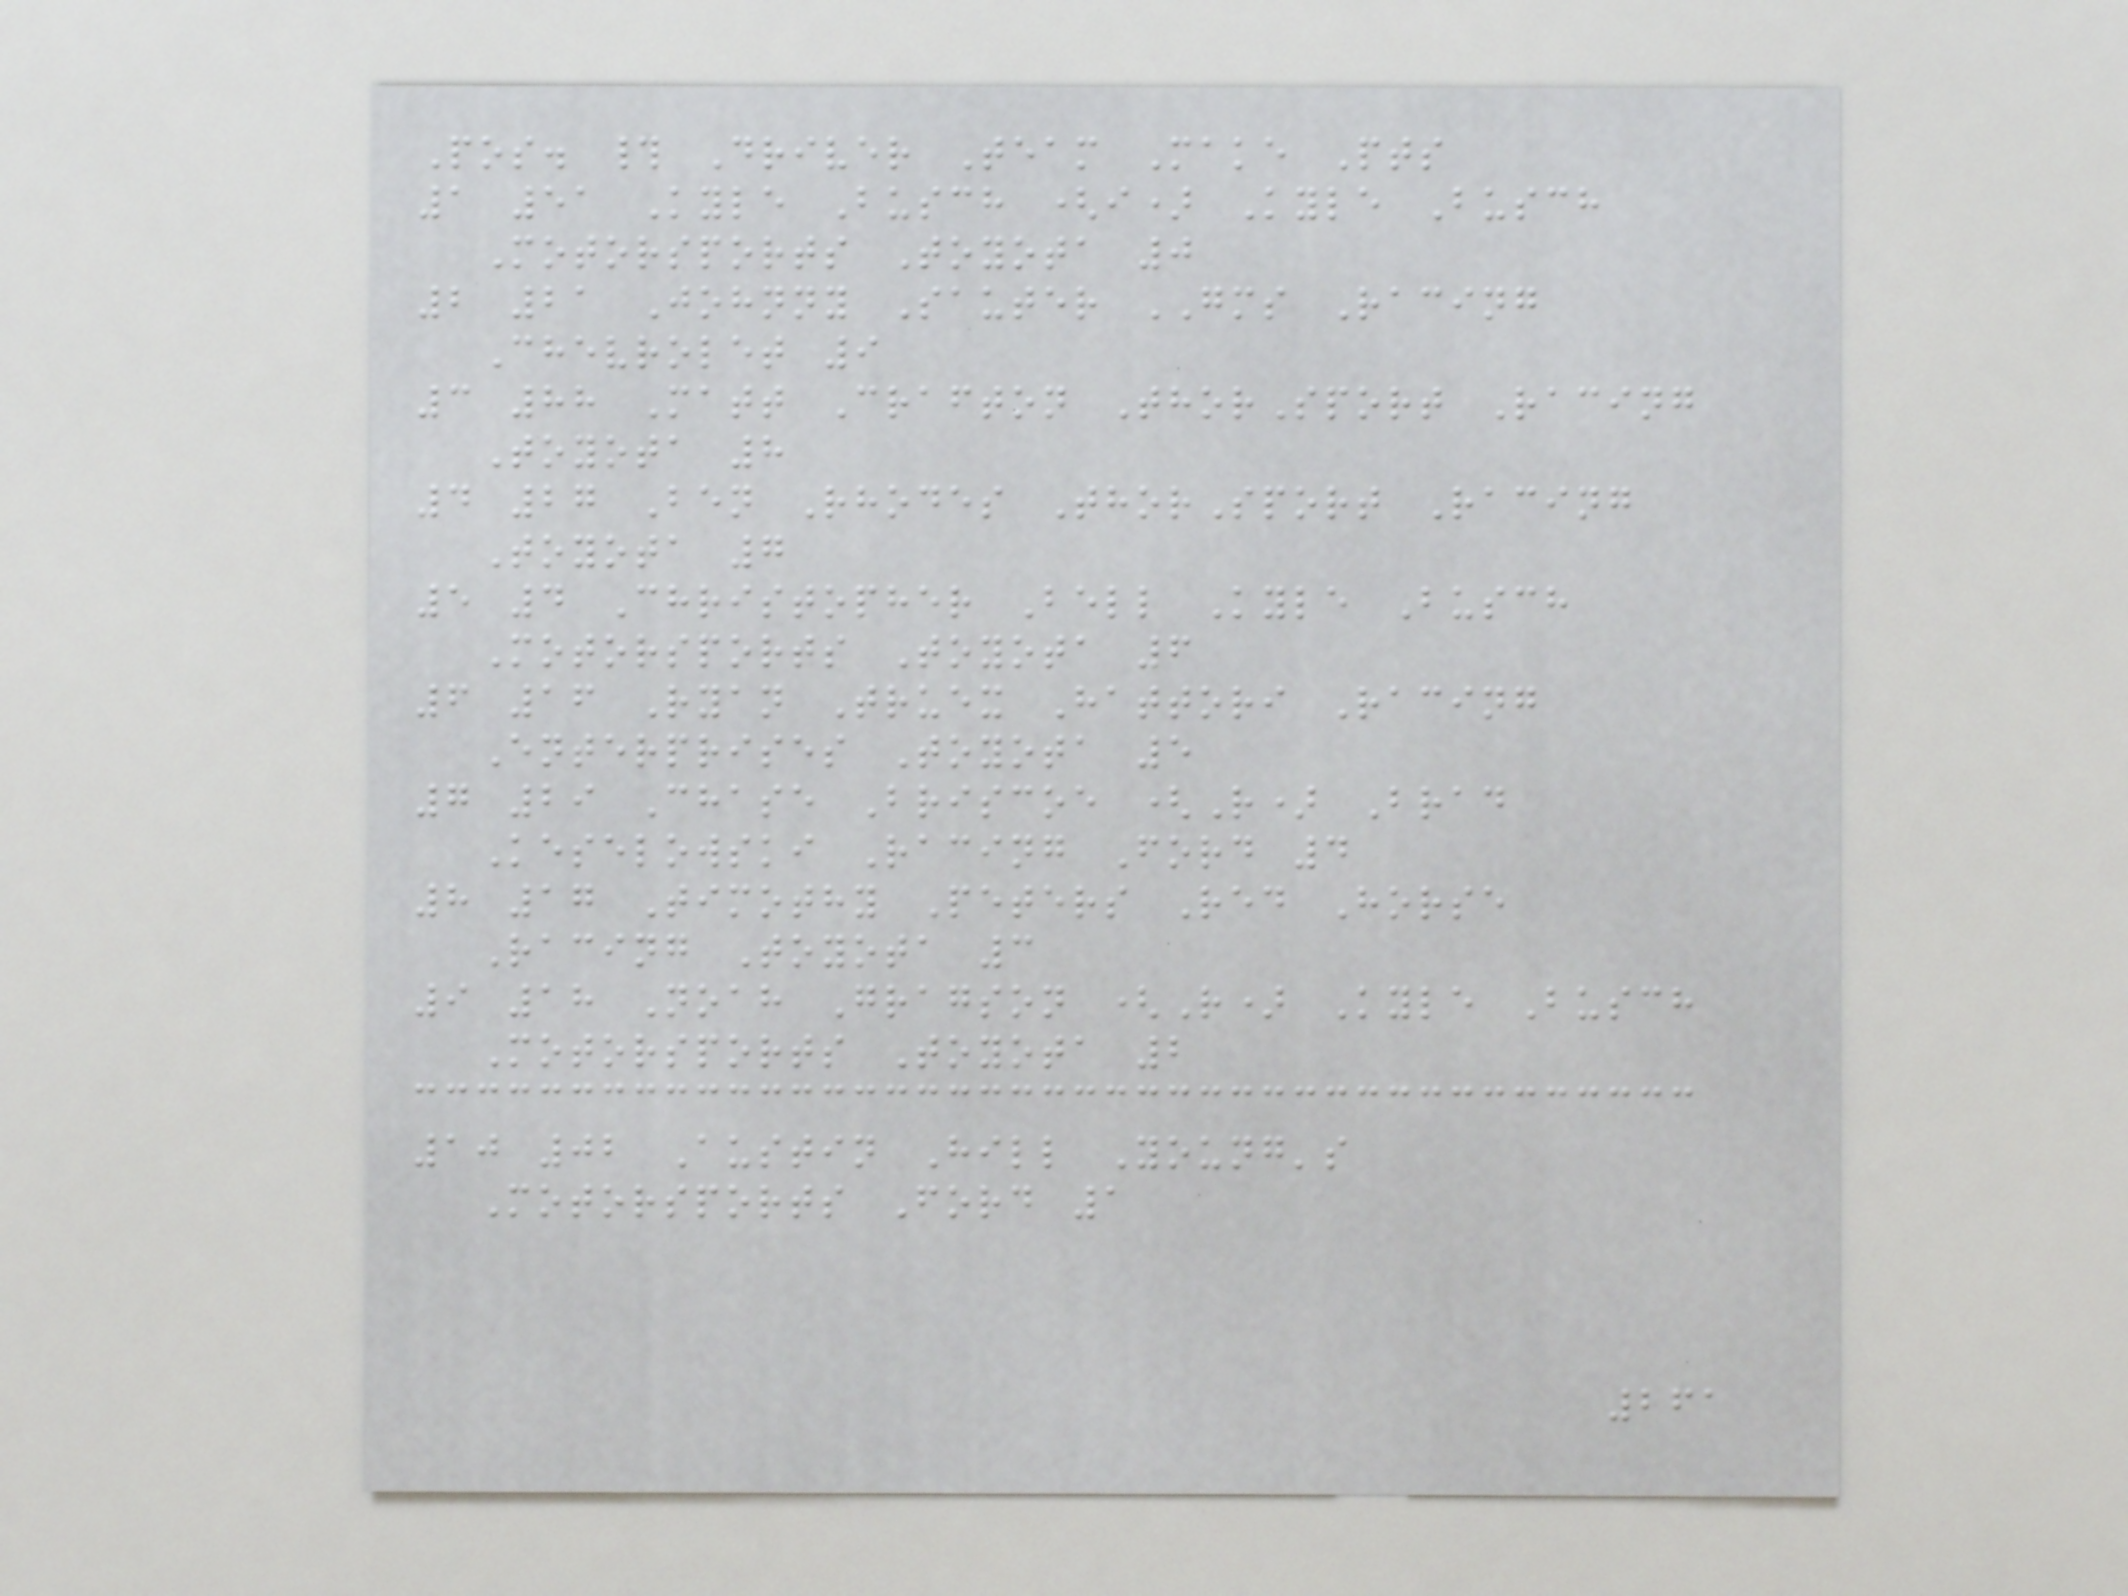Pos. # Driver Team Make Pts
1 51 Kyle Busch (i) Kyle Busch
Motorsports Toyota 0
2 21 Johnny Sauter GMS Racing
Chevrolet 9
3 88 Matt Crafton ThorSport Racing
Toyota 8
4 27 Ben Rhodes ThorSport Racing
Toyota 7
5 4 Christopher Bell Kyle Busch
Motorsports Toyota 6
6 16 Ryan Truex Hattori Racing
Enterprises Toyota 5
7 29 Chase Briscoe (R) Brad
Keselowski Racing Ford 4
8 17 Timothy Peters Red Horse
Racing Toyota 3
9 18 Noah Gragson (R) Kyle Busch
Motorsports Toyota 2
10 02 Austin Hill Young's
Motorsports Ford 1
261
